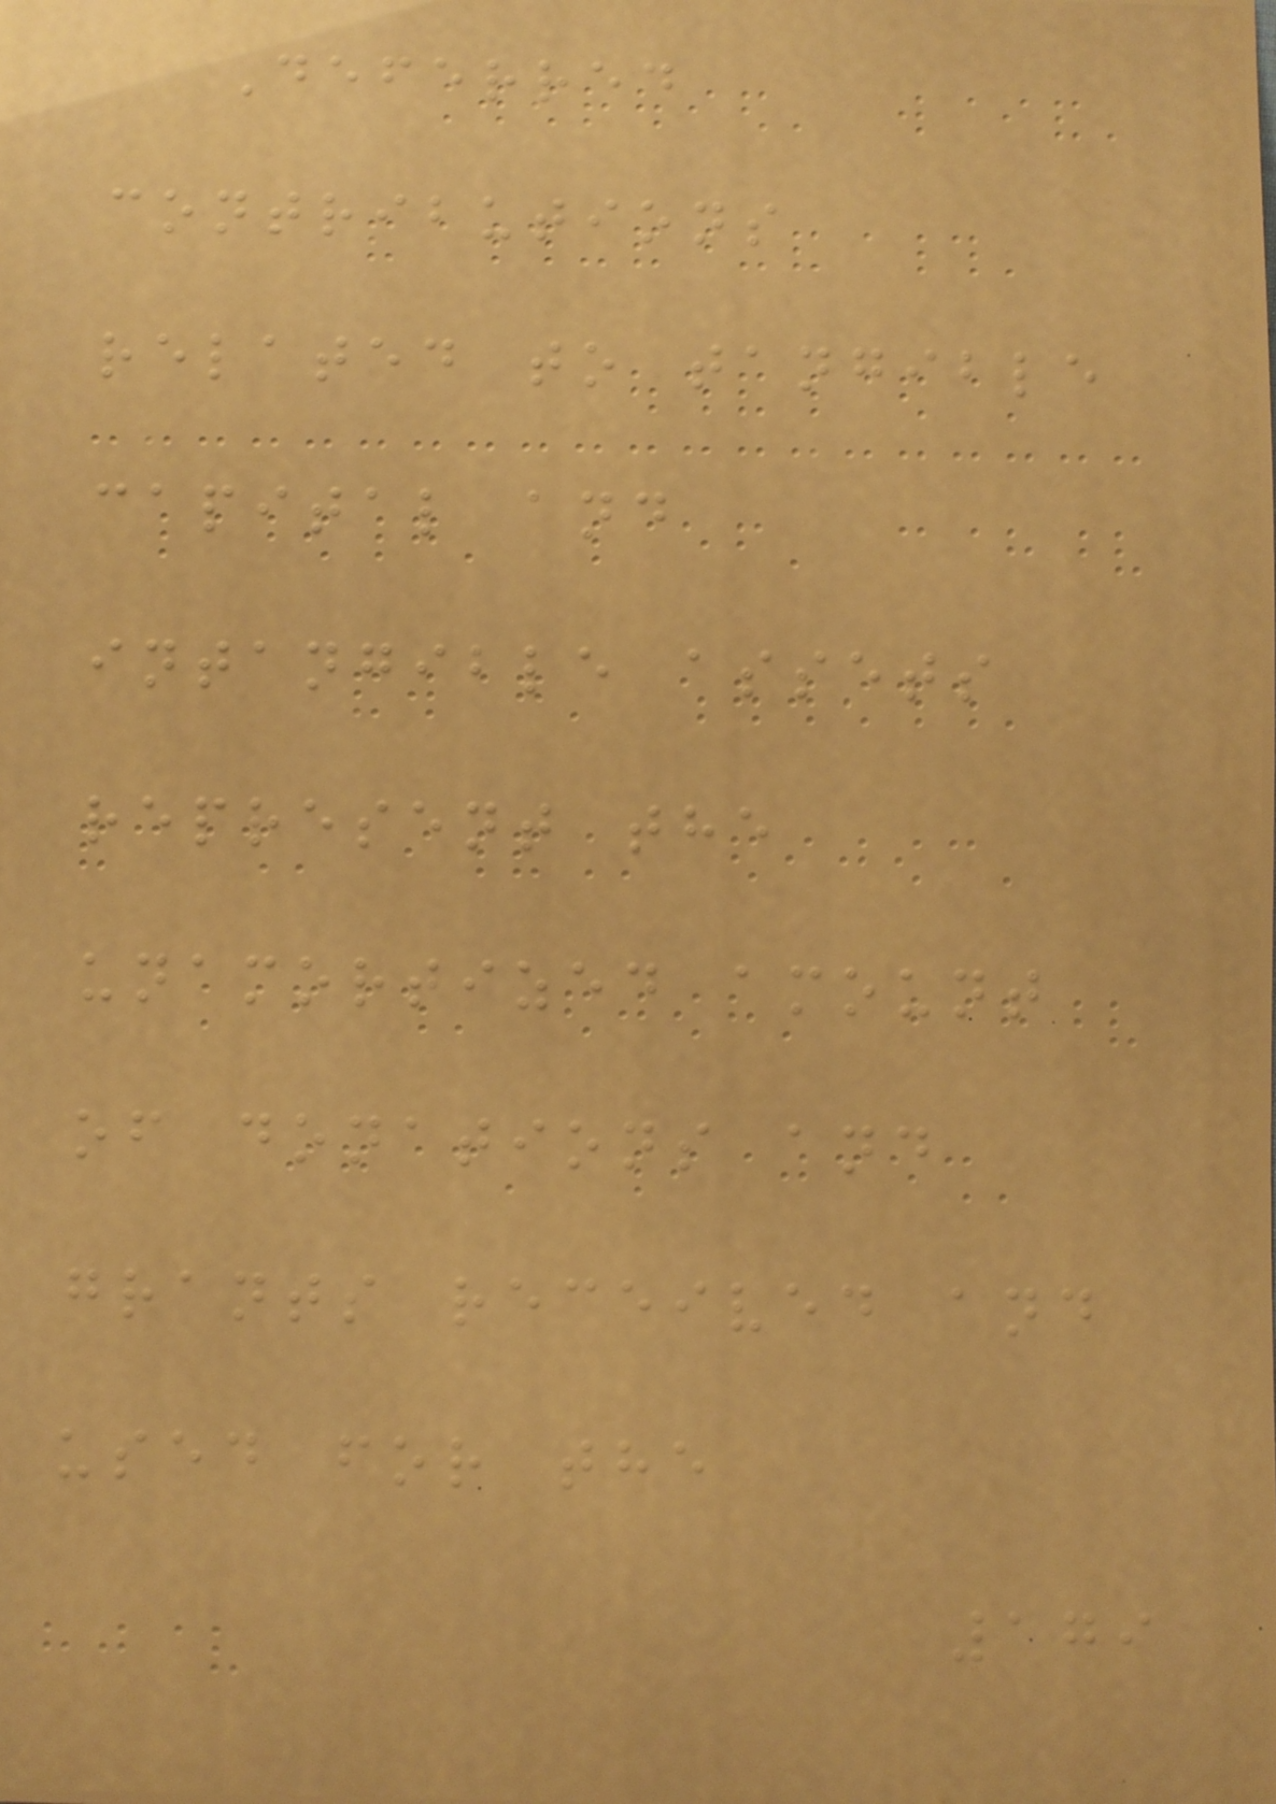Deferred
contributions
related to tangible
capital and
intangible assets
represent the
unamortized amount
of donations and
grants received and
used for the
179
